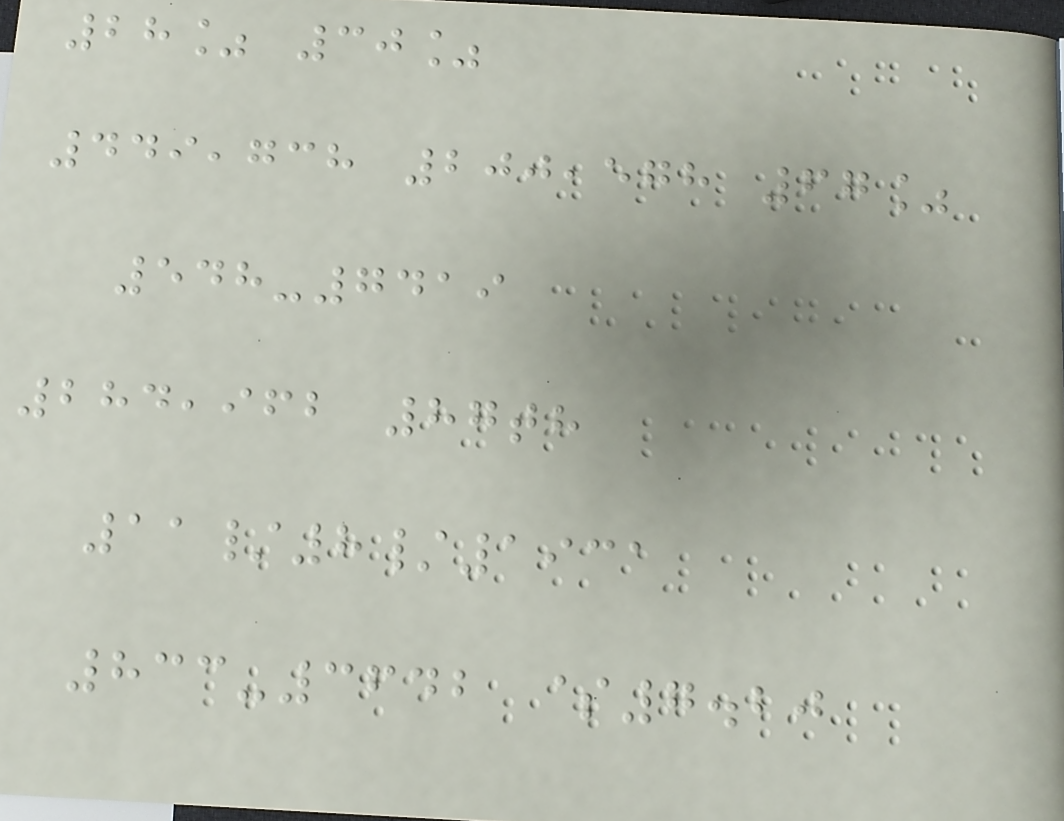28% 30%
449,738 200,578 67%
548-7419
284,962 87th
11/8/1931
833-3642 $7.20
